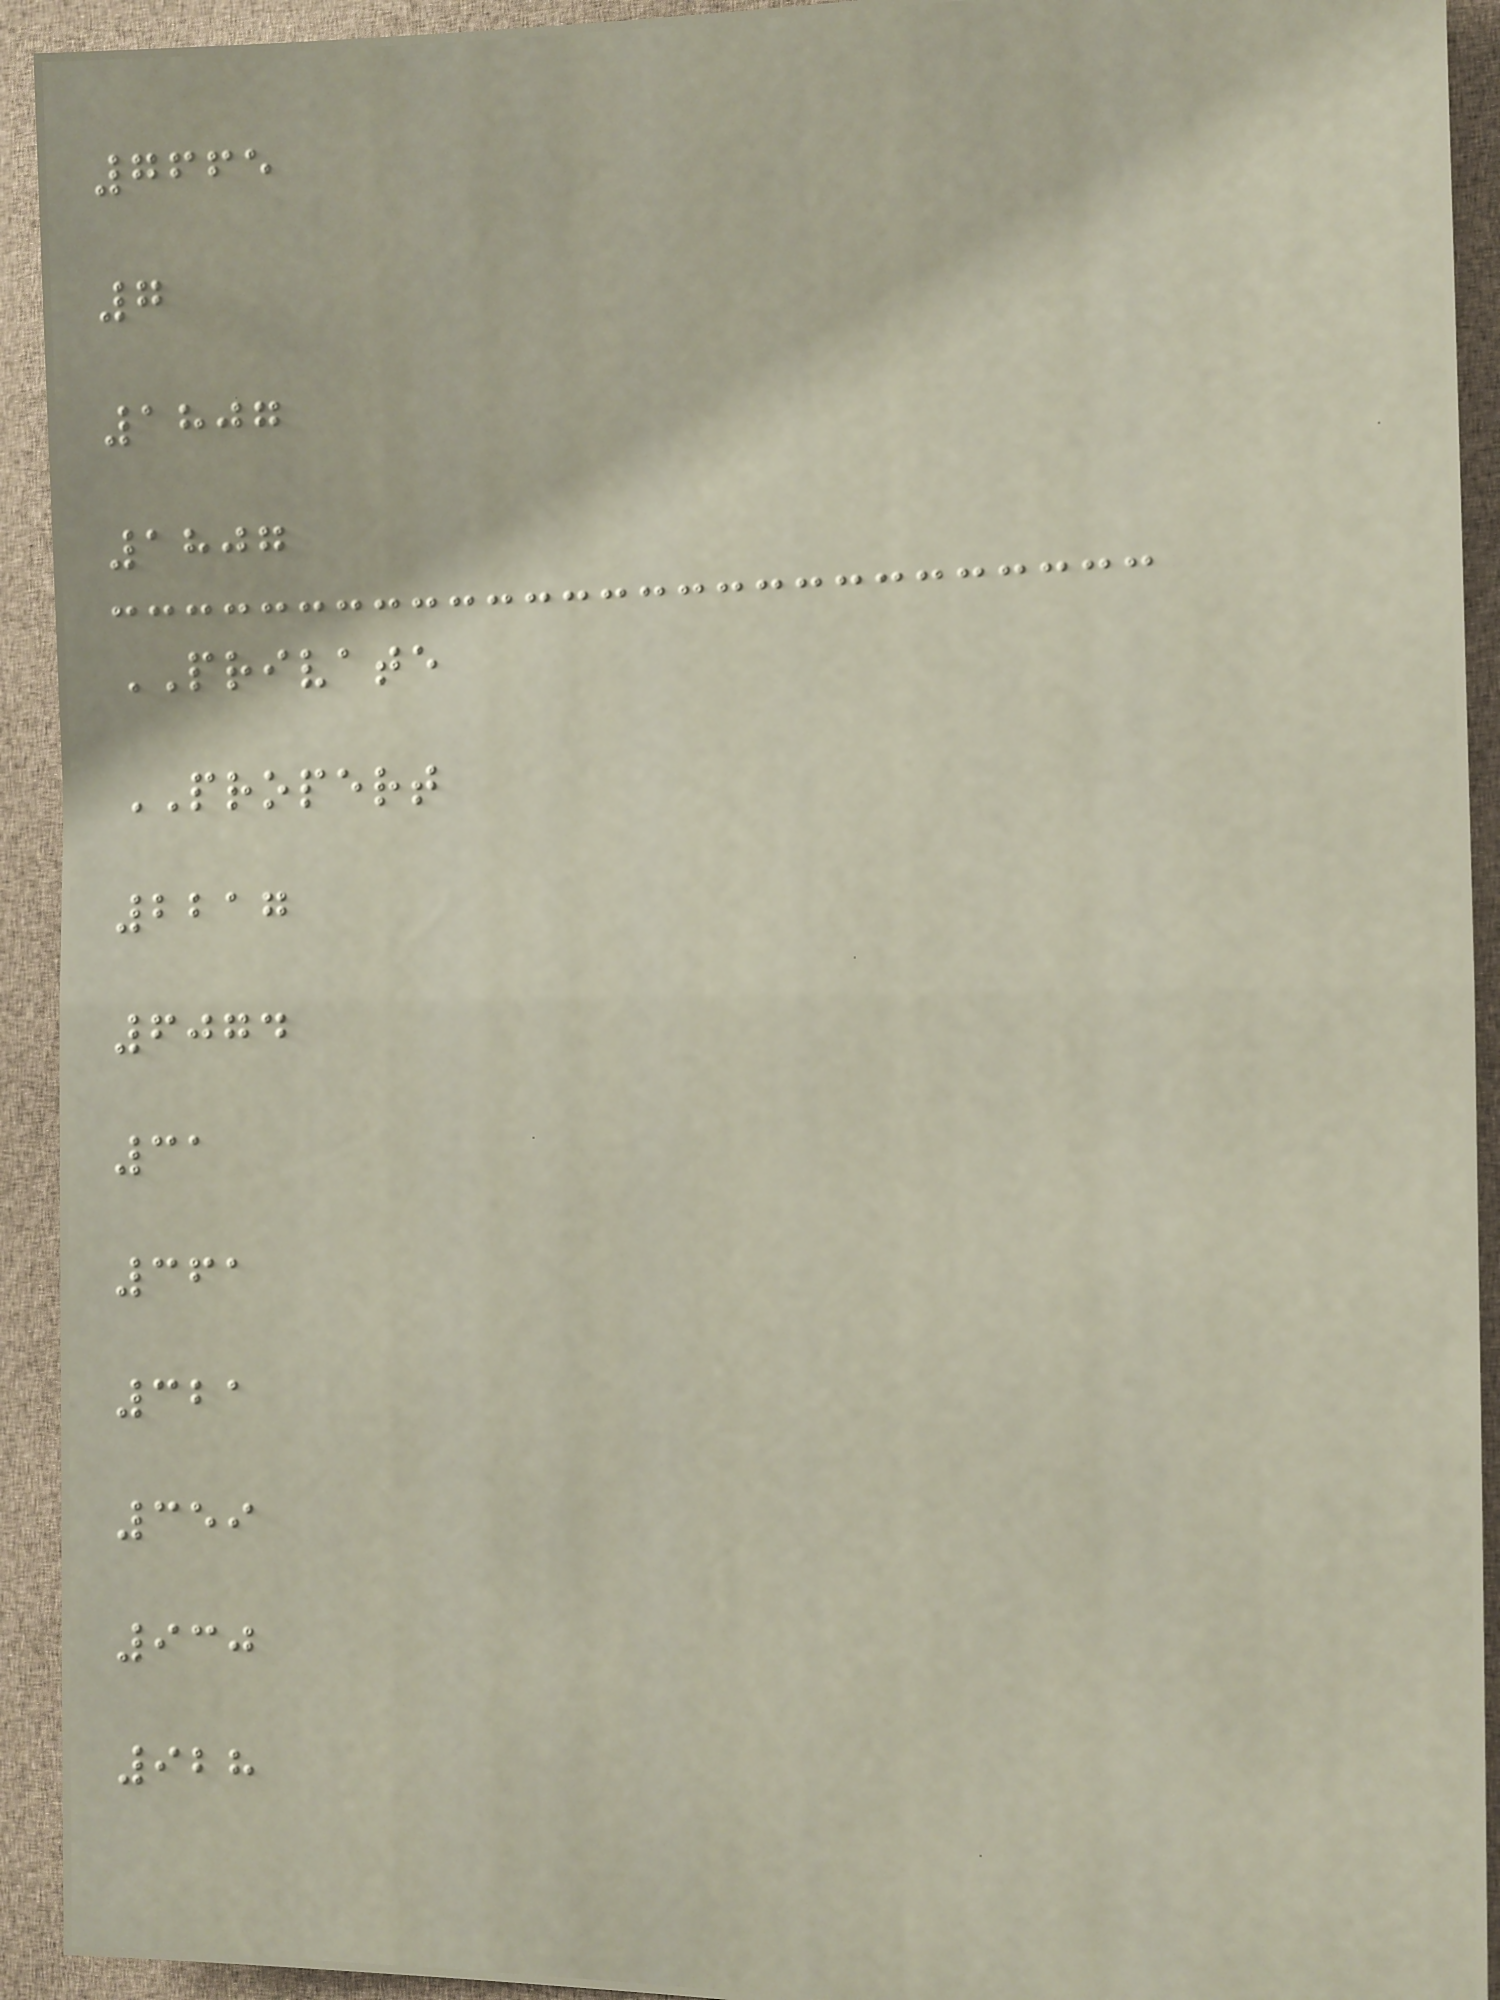7665
7
1807
1807
PRIVATE
PROPERT
2217
6074
31
361
321
359
930
928
